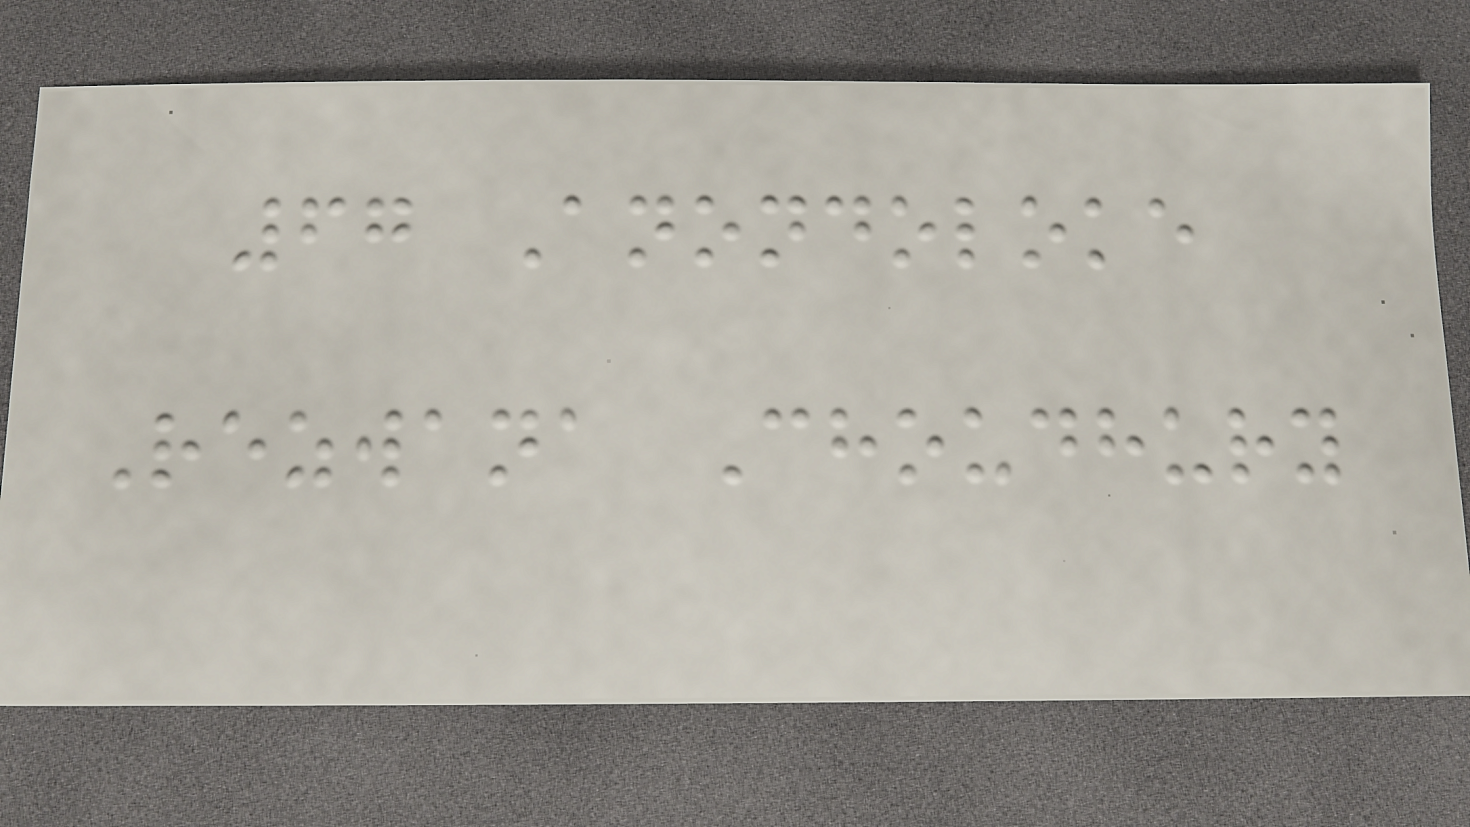67 Anondoloke
Rezwana Choudhury
